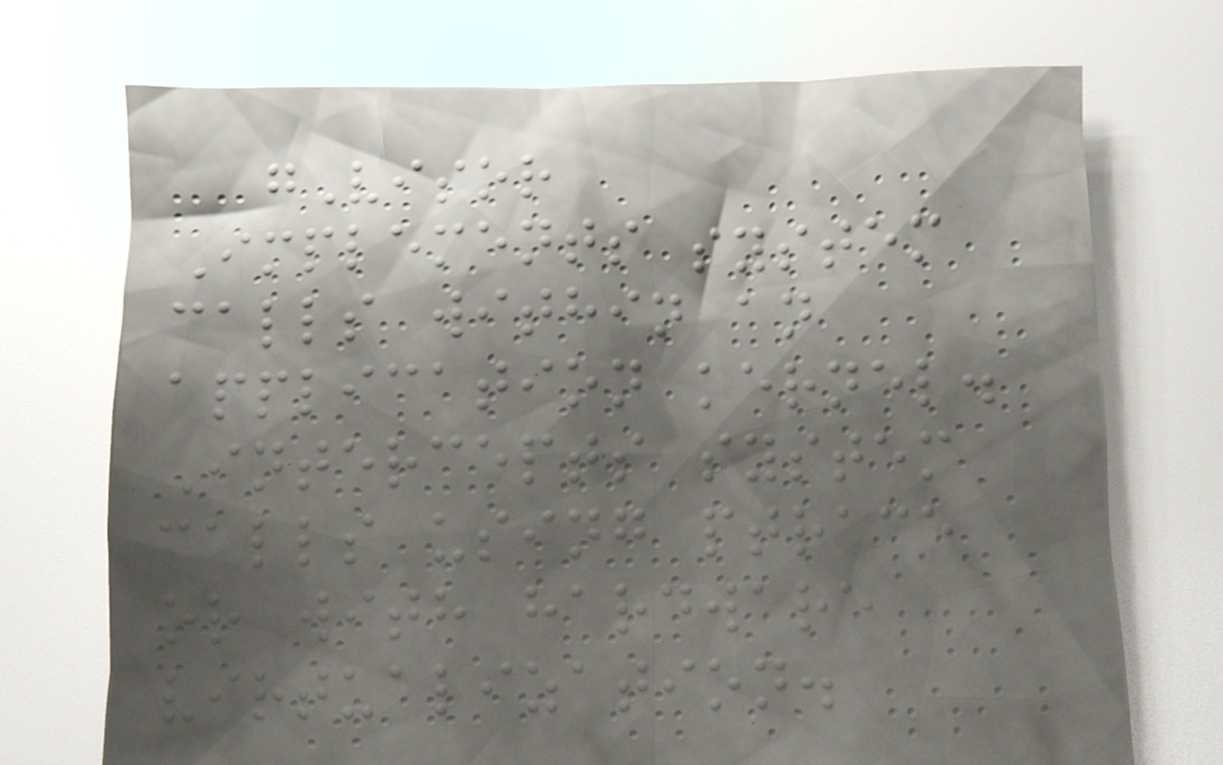gVisor
Implements system
calls within an
application kernel.
Intercepts system
calls using ptrace
or with hardware
virtualization.
